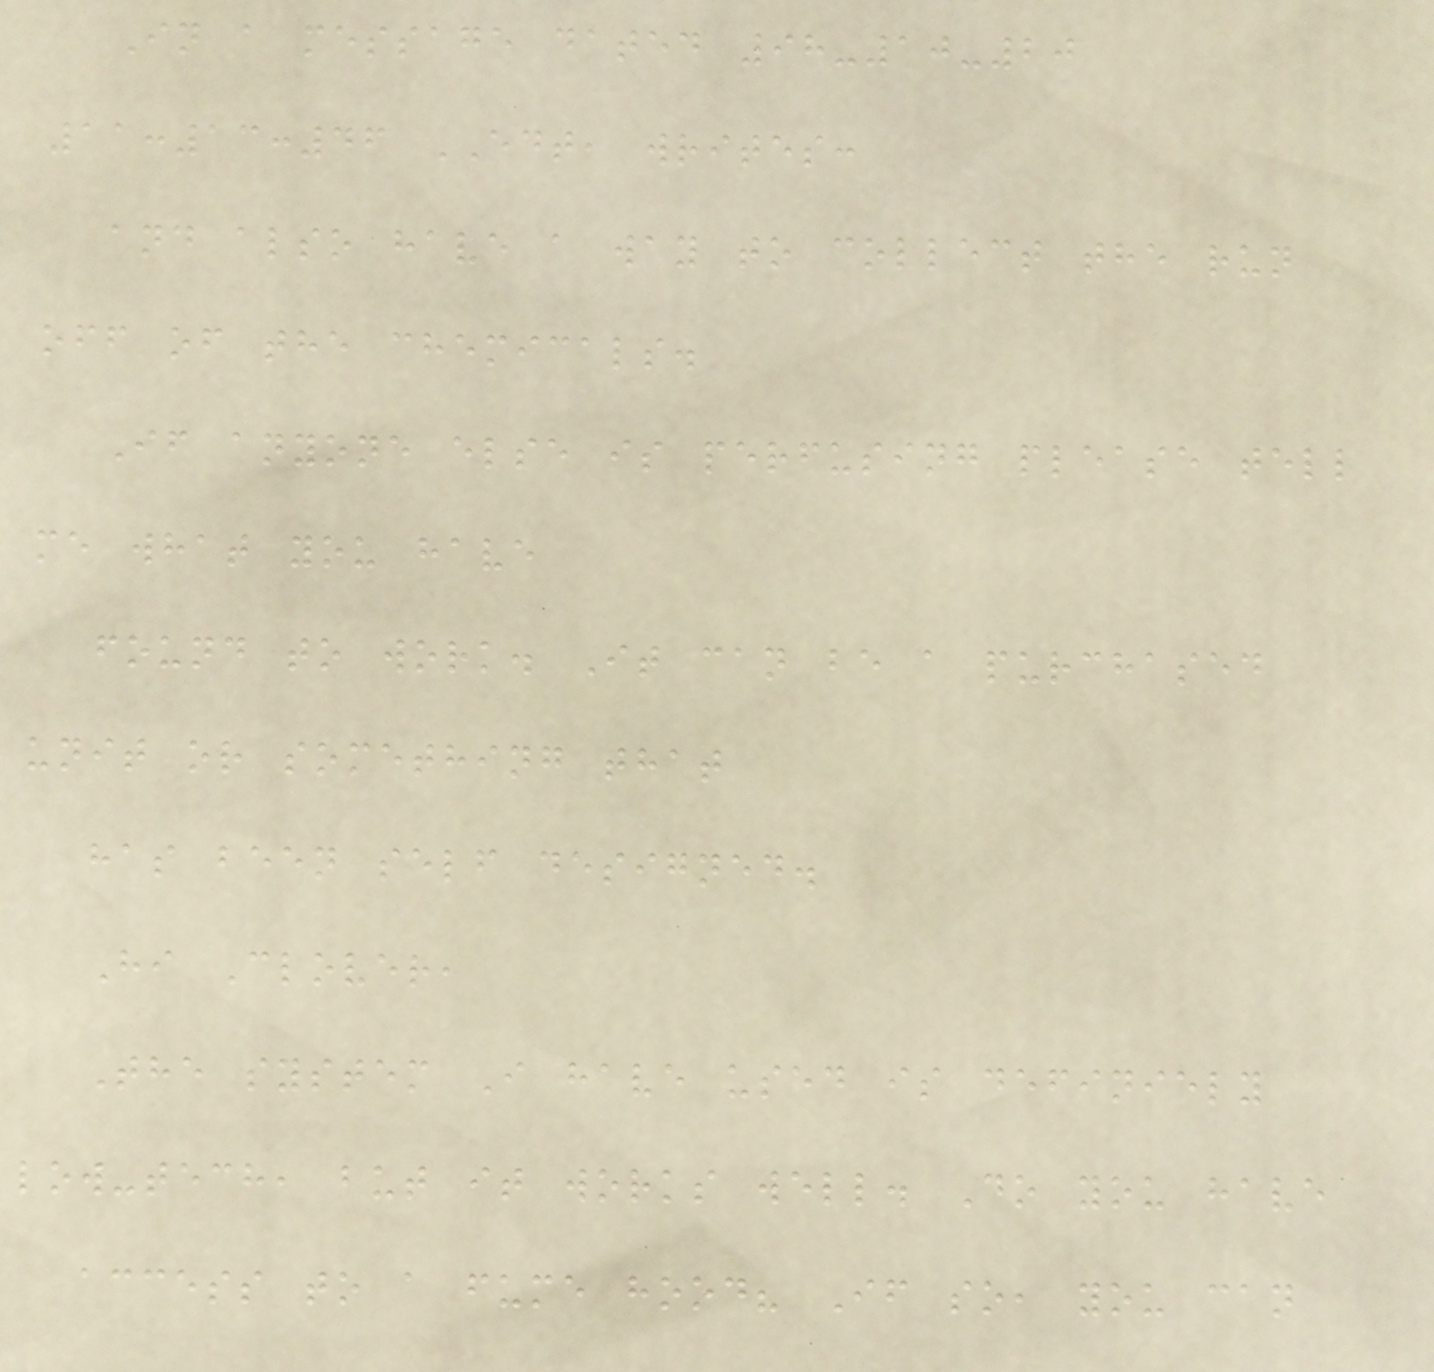In a message dated 98-10-20
11:13:46 EDT, writes:
and also have a way to collect the run
off of the chemicals.
If anyone else is perfusing please tell
me what you have
found to work. It can be a purchased
unit or something that
has been self designed.
Hi Clover,
The system I have used is definiely
low-tech, but it works well. Do you have
access to a fume hood? If so, you can
